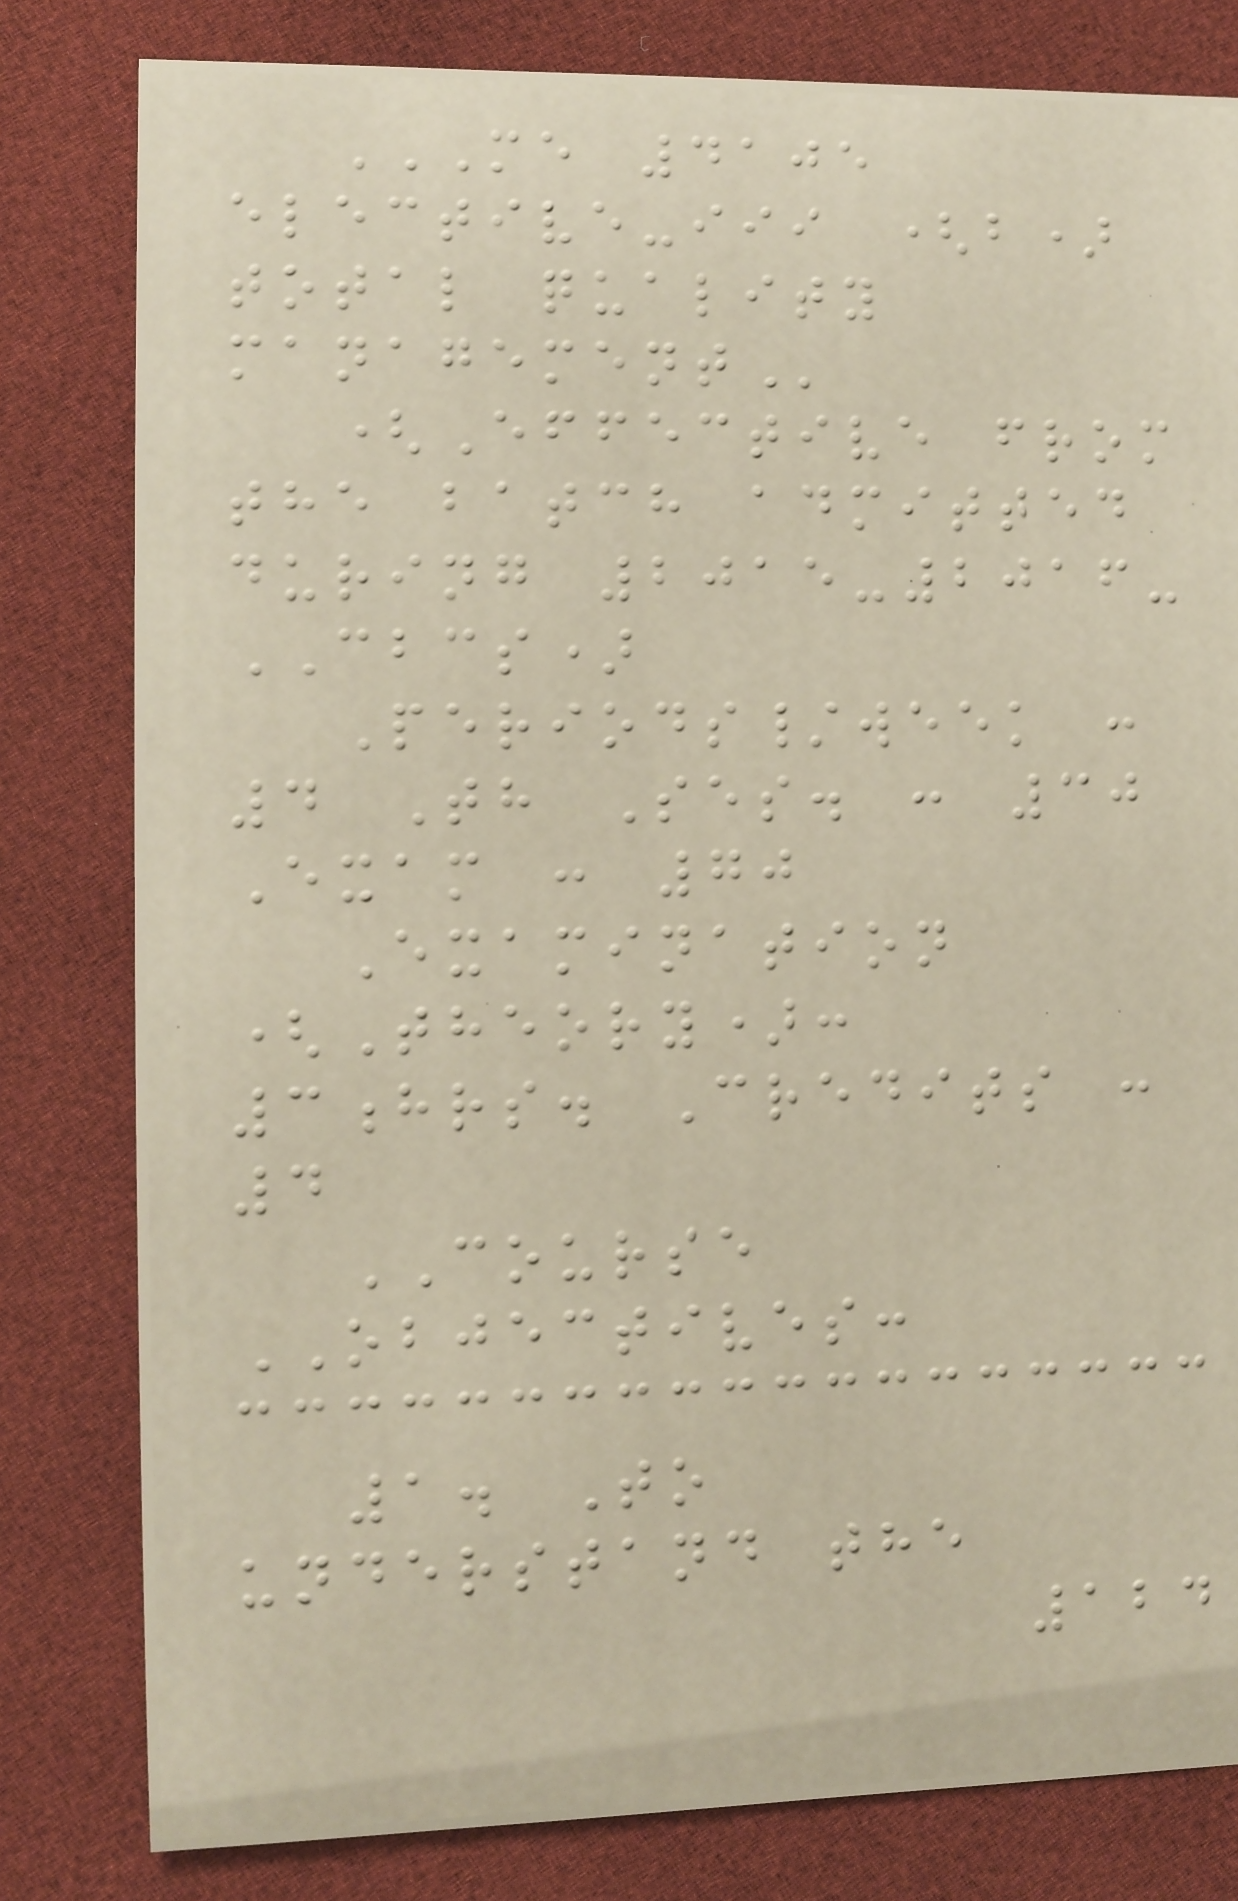ME 4105
ELECTIVE-III (B)
TOTAL QUALITY
MANAGEMENT
(Effective from
the batch admitted
during 2015-2016-
CBCS)
Periods/week :
4 Th Ses. : 30
Exam : 70
Examination
(Theory):
3hrs. Credits :
4
COURSE
OBJECTIVES:
1. To
understand the
124
